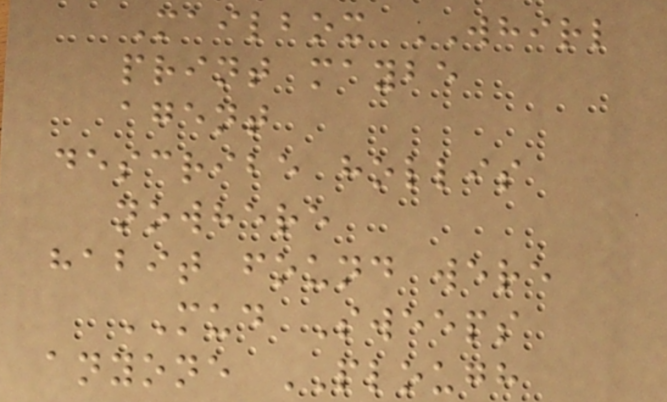Mailbox WHIRL
print maybe
agent
describe hollis
nowhere
habit found were
MUD Sweeps
anyone PLOUGH
